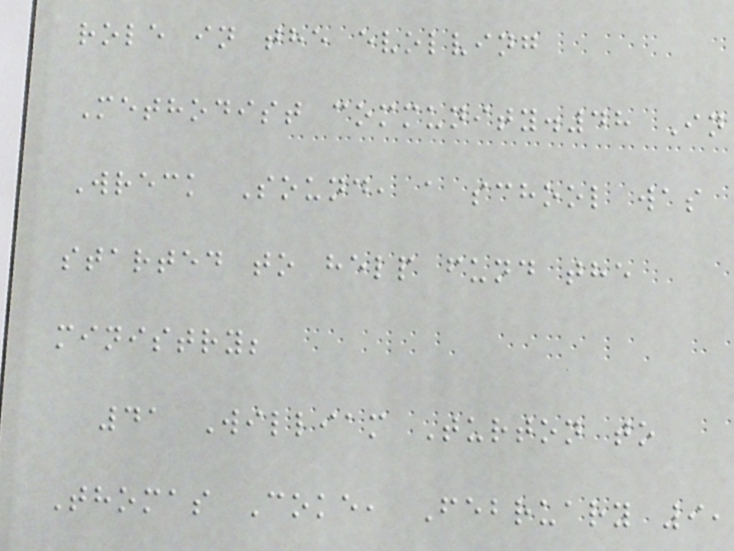role in the evolving
Methodist community.48 In
Wreck Sound, a school was
started to help fund the
ministry;
41 William Turton to
Thomas Coke, February 9,
